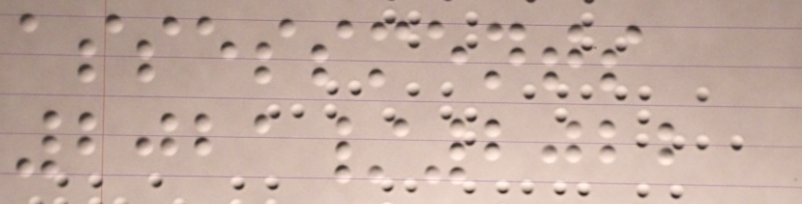assessments
2021/2022
